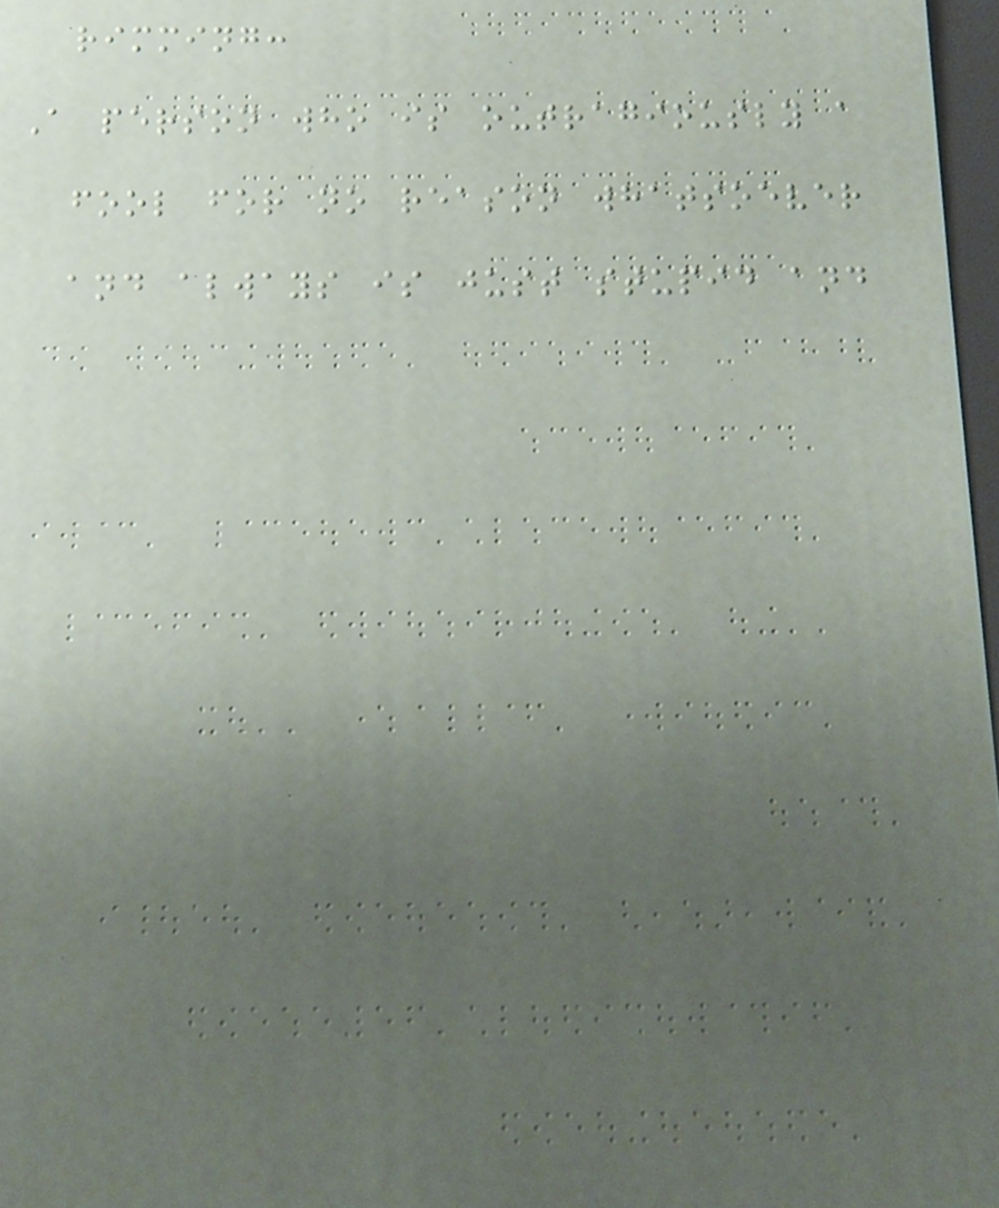rimming:
A person who is outragiously a
fool for no reason whatsoever
and always is just stupid and
